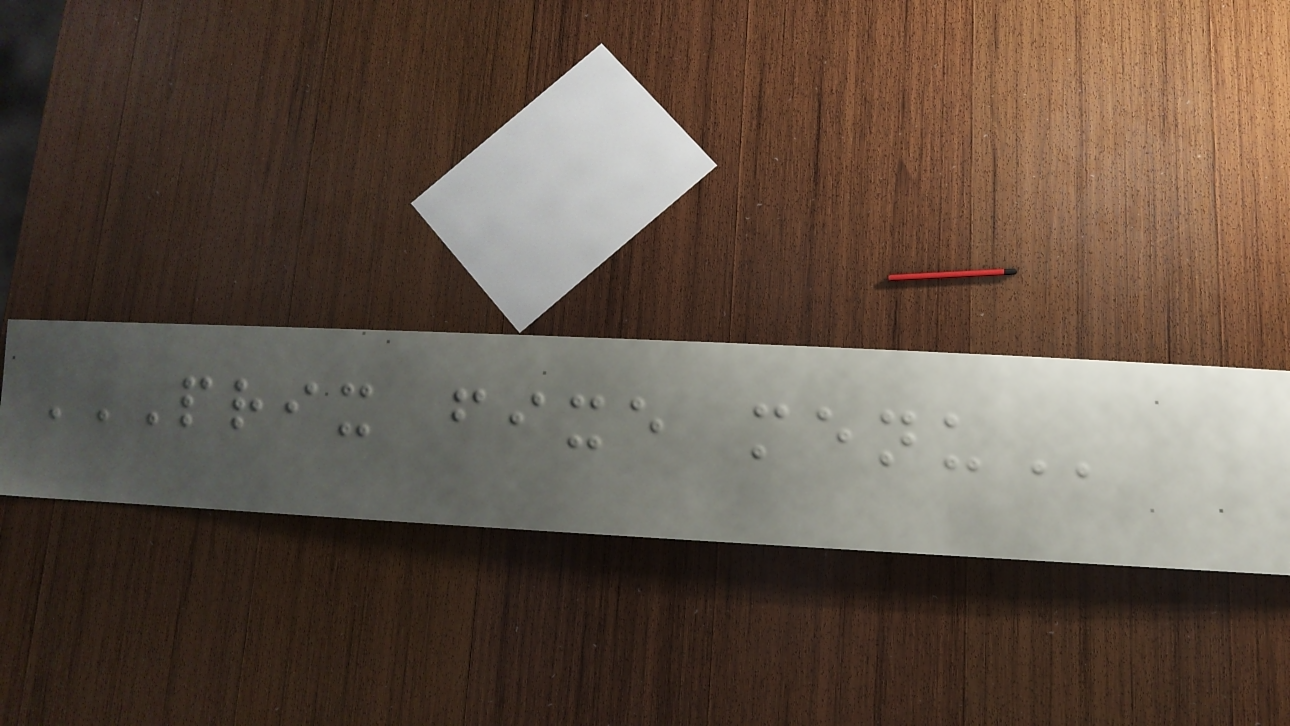PRIX FIXE MENU
